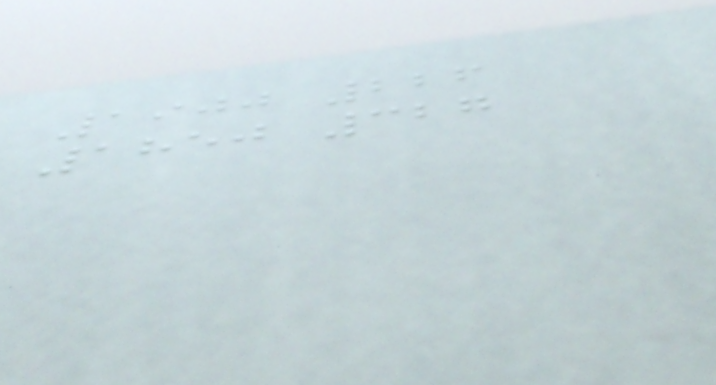1900 226
1850 327
